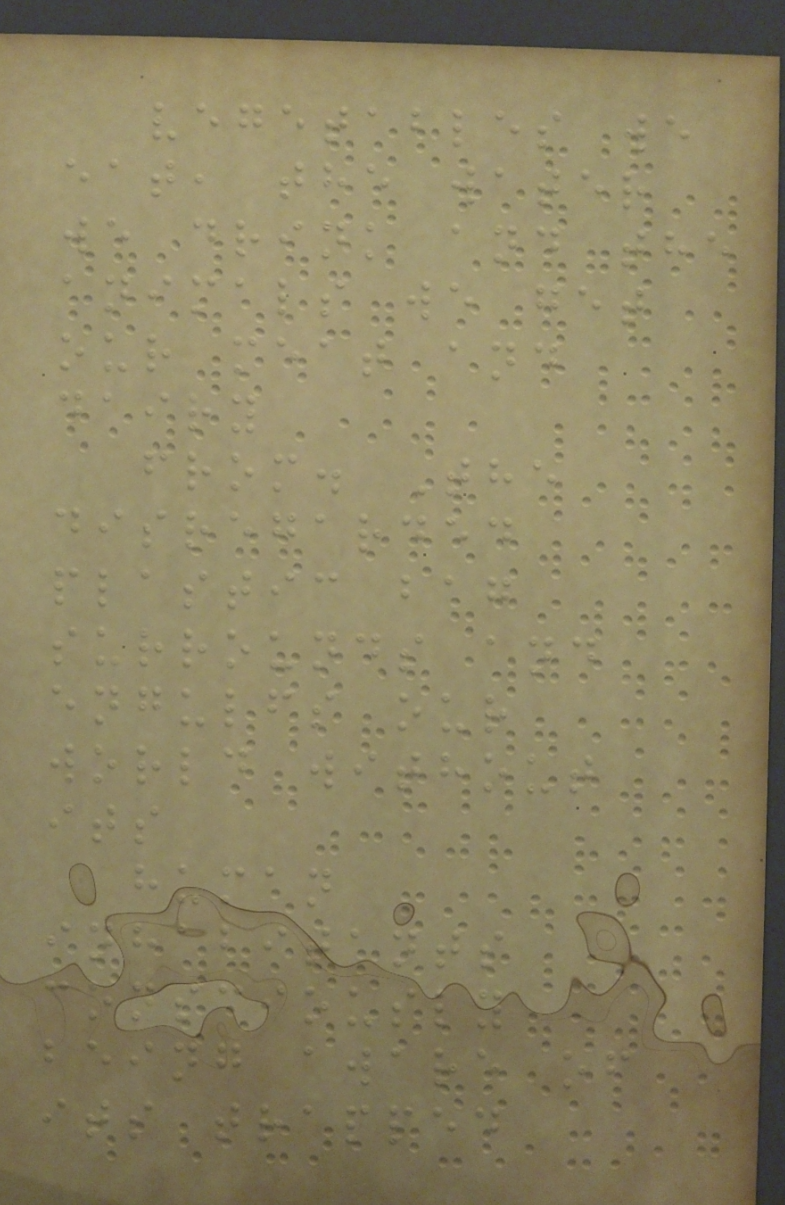vegetables we
eat, the water
we drink and the
animals we get
our meat and
dairy
from. The
disregarded
plastic bag
surrounds and
engulfs our
world without
its
human
inhabitants
consciously
being aware of
its trapped
